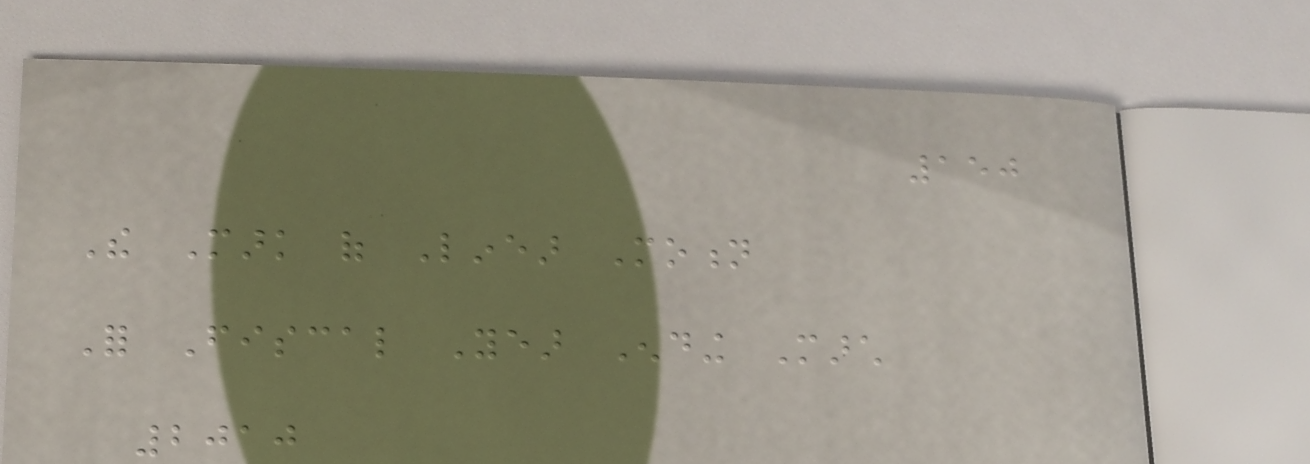150
The Mark of Linear Motion
For Fiscal Year Ending March
2010
